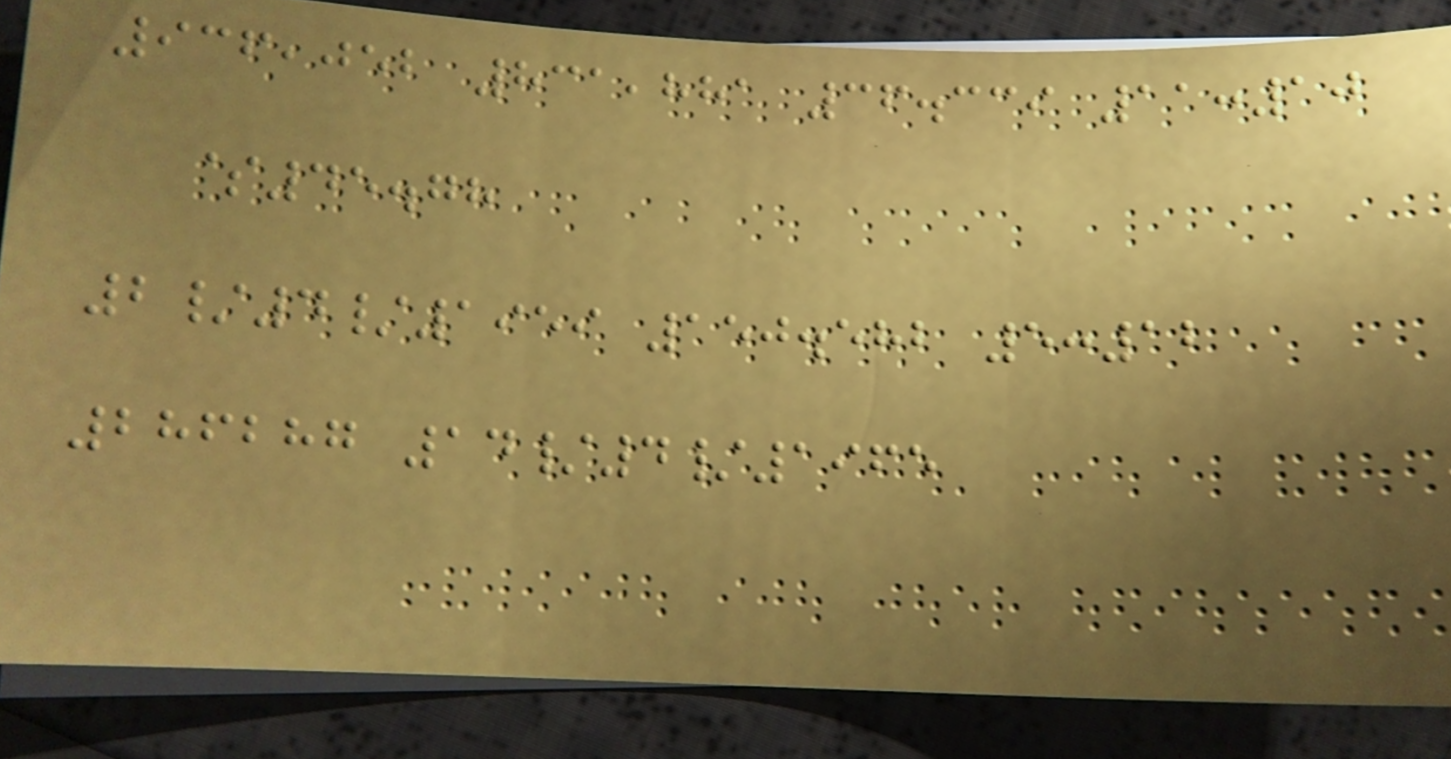936,052 831,881 36.339 11:10
$45.78
2/4/1959 150.582 5:12
286287 14/4/1965
